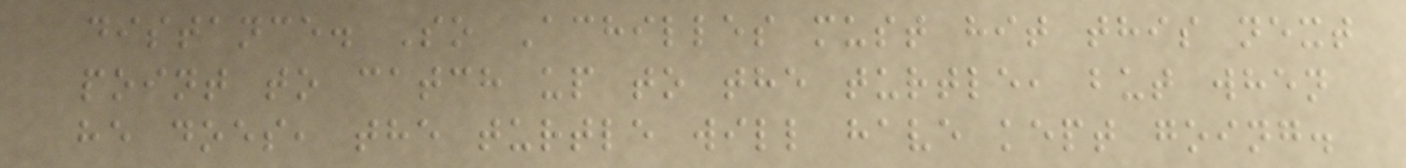distance. So Achilles must hit this next
point to catch up to the turtle, but when
he does, the turtle will have kept going.
